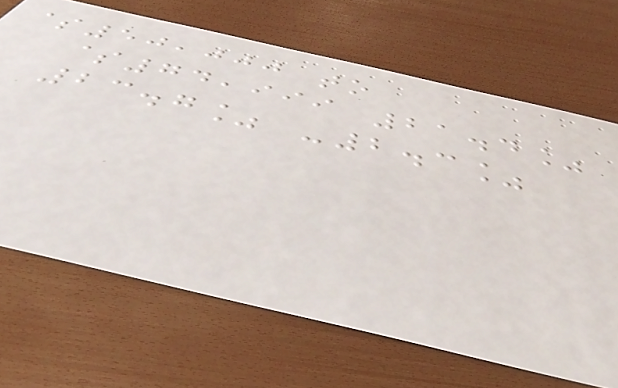$50,000 to
$74,999 21.4%
23.7% -2.3%
